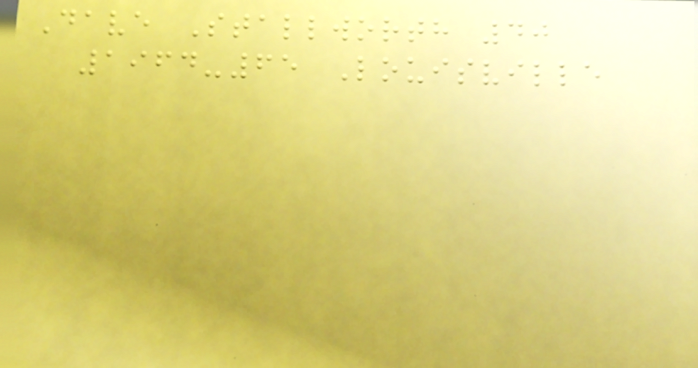Dave Stallworth 40
1964-65 Louisville
